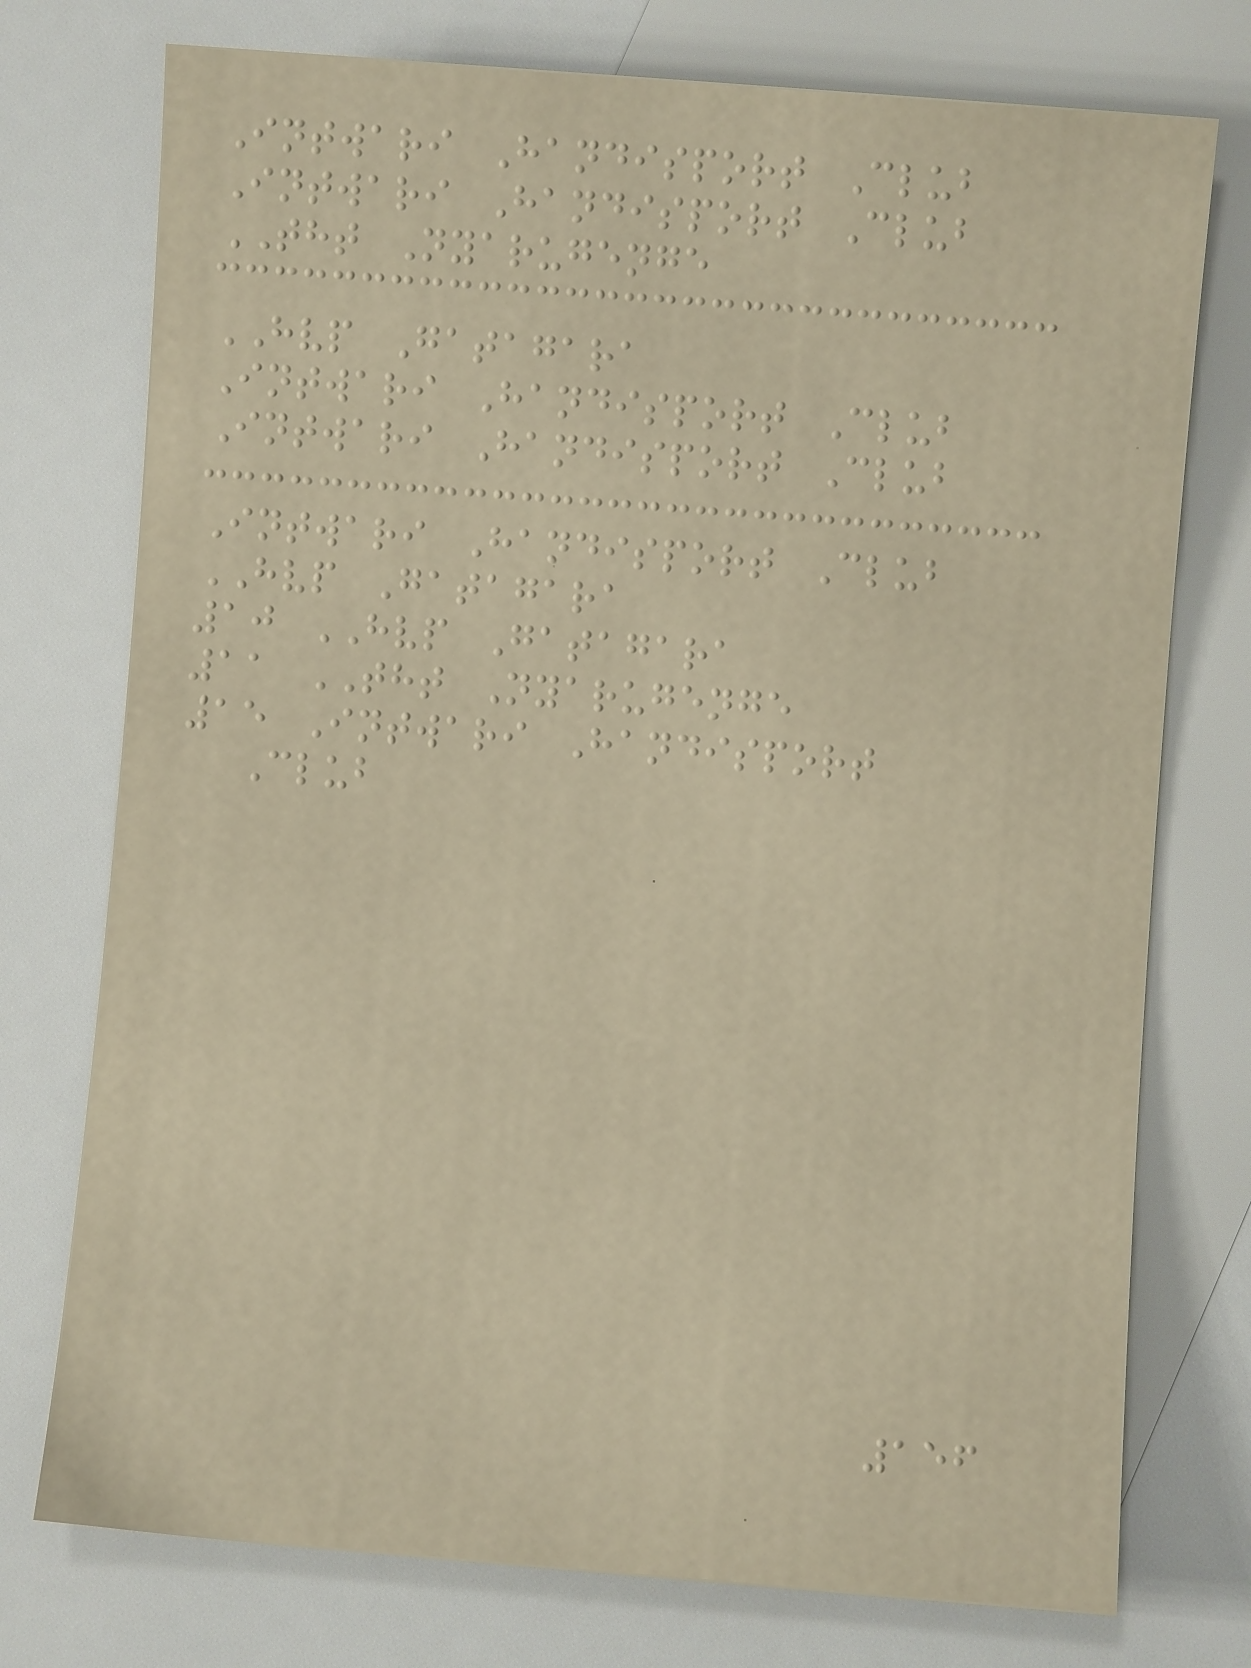Intwari Handisport Club
Intwari Handisport Club
THT Nyarugenge
HVP Gatagara
Intwari Handisport Club
Intwari Handisport Club
Intwari Handisport Club
HVP Gatagara
10 HVP Gatagara
11 THT Nyarugenge
15 Intwari Handisport
Club
156
